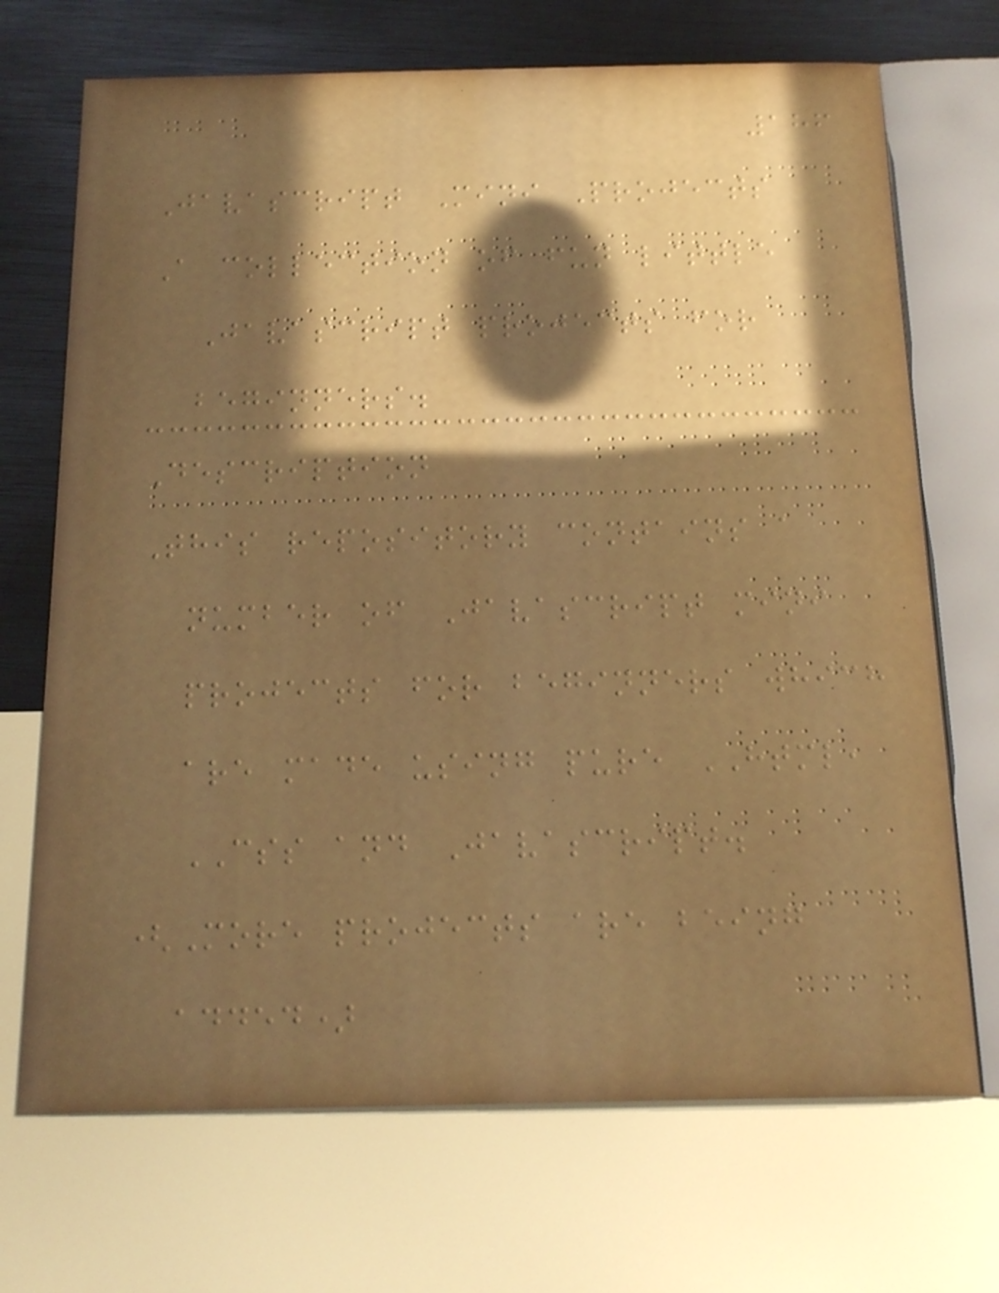186
Javascript Mini Projects
A collection of fun little
Javascript projects for
beginners.
Description
This repository contains a
number of Javascript mini
projects for beginners which
are made using pure HTML,
CSS and Javascript.
(More projects are being
added)
